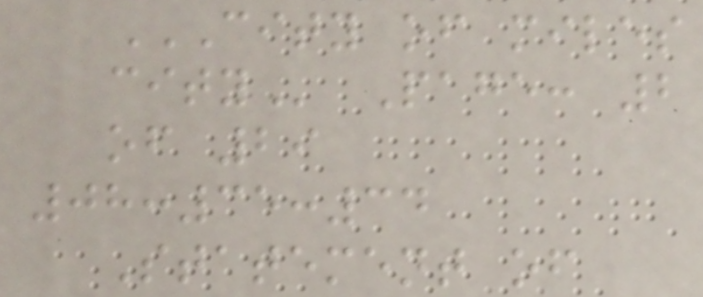CITY OF MILES
CITY Page: 2
of 29
08:35:34
Statement of
